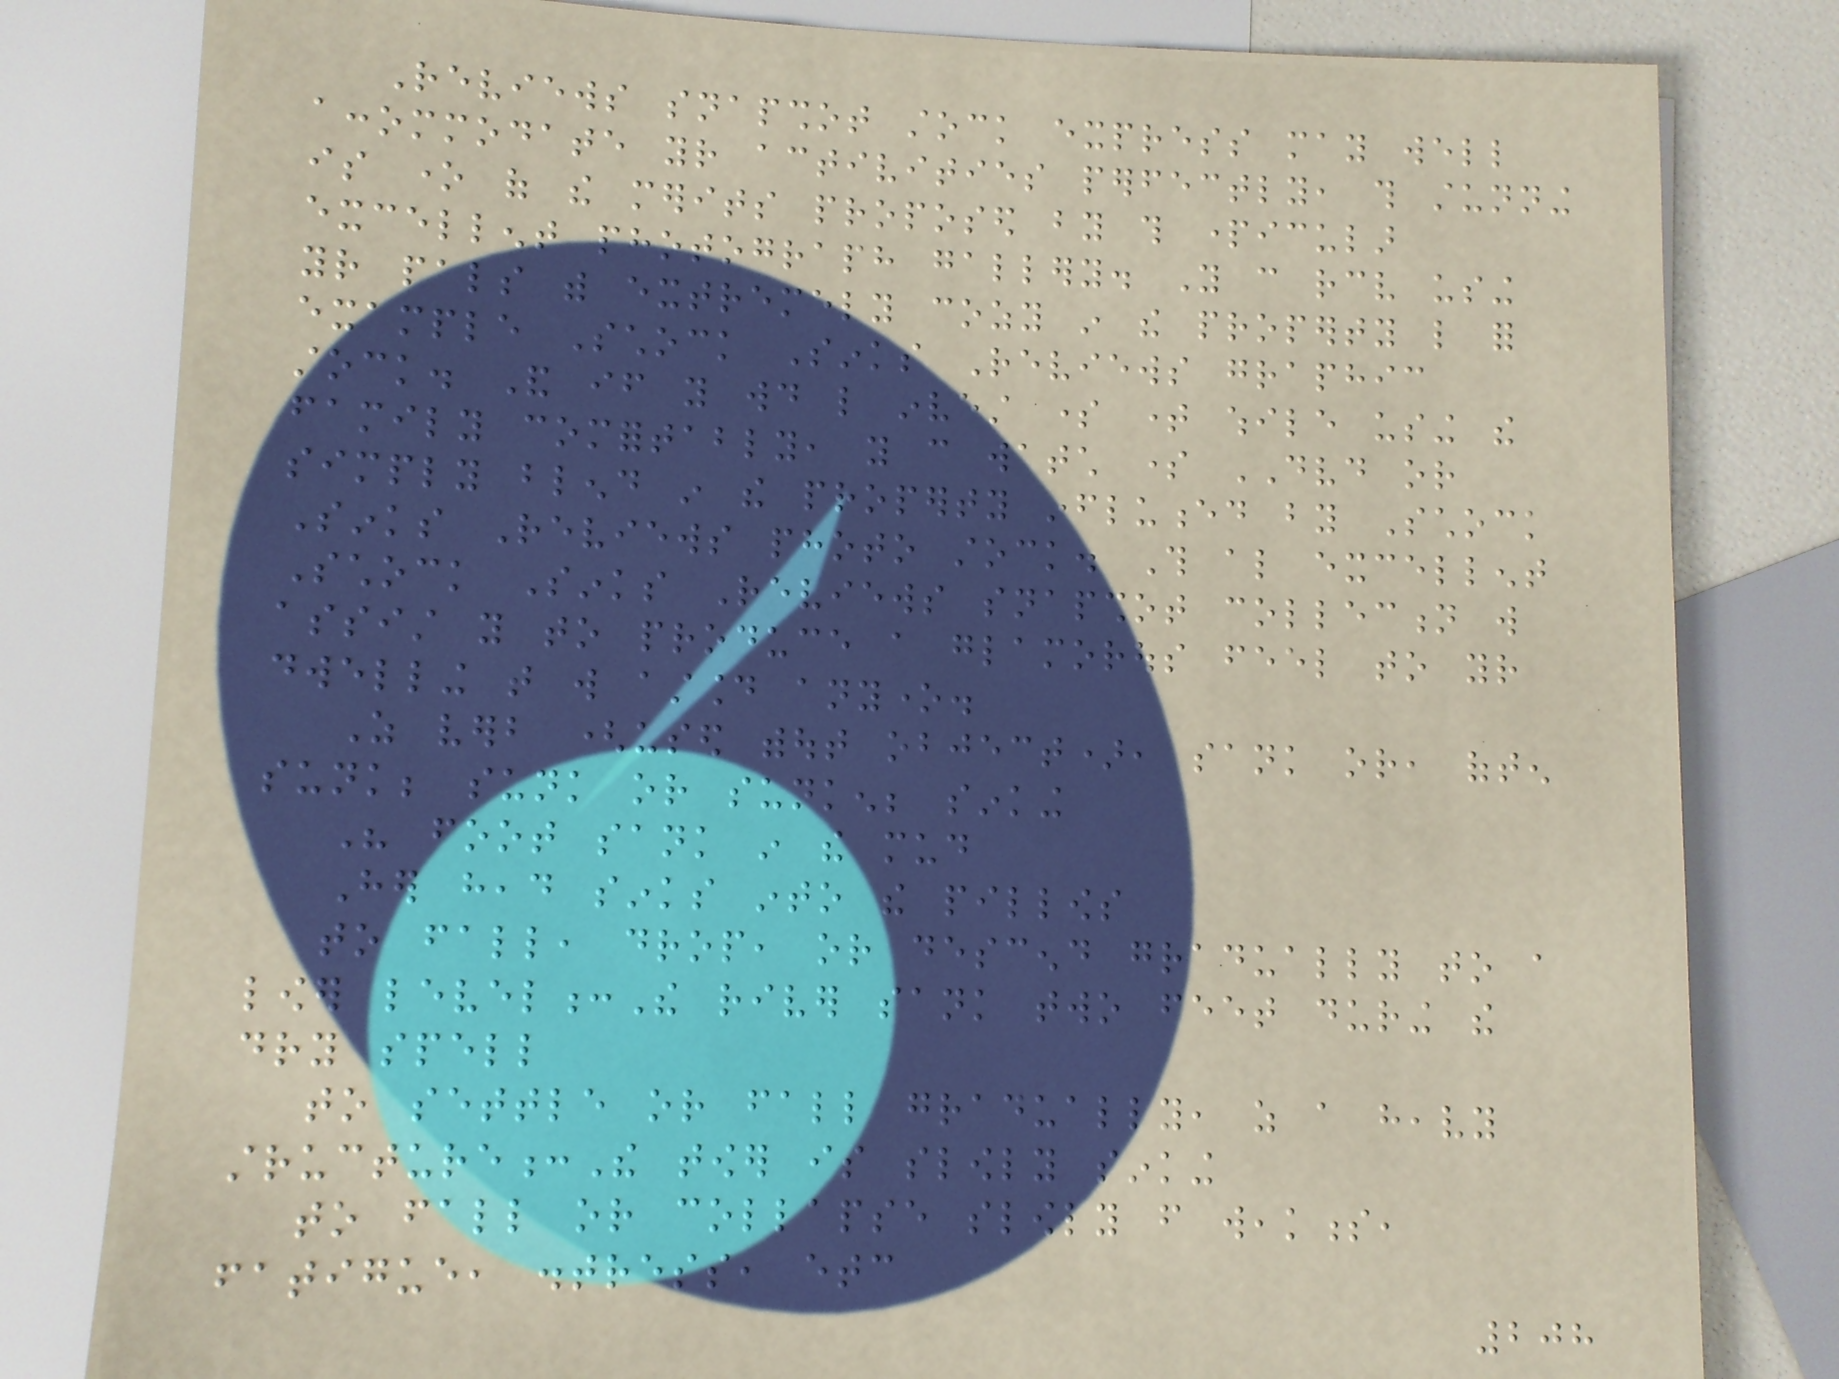Reviews snapshot stock express may well
accommodate your activities perfectly, this stunning
is one of the merits proposed by this particular
excellent photograph gallery. You can receive using
your pals with extremely cozy in the property like for
example Schock Sinks Reviews graphic
stock. And if you would like invest some time while using the
family comfortably, you can watch some DVD or
simply blend in the property influenced by Schock
Sinks Reviews photo stock. This also excellent
Schock Sinks Reviews snapshot collection will
assist you to produce a glamorous feel to your
dwelling that will astound anyone.
As verb (used without object), sank or, often
sunk; sunk or sunken; sinking
His foot sank in the mud
Her head sinks into the pillows
to fall, drop, or descend gradually to a
lower level:The river sank two feet during the
dry spell
to settle or fall gradually, as a heavy
structure:The tower is slowly sinking
to fall or collapse slowly from weakness,
fatigue, distress, etc
208
